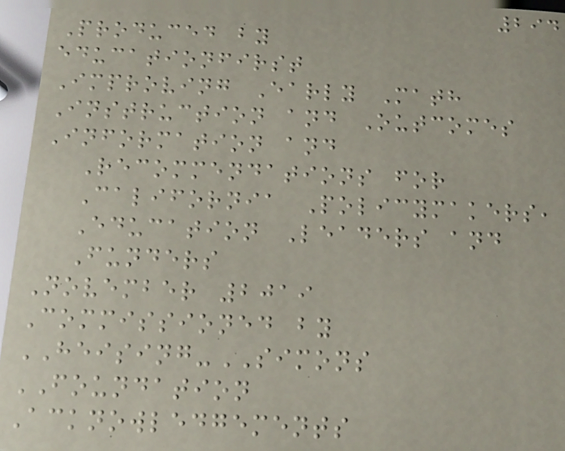294
Produced by
educationfirst
Improving Early Math
Instruction and Outcomes
Information and
Recommendations for
California Policymakers,
Education Leaders and
Funders
November 2019
Commissioned by
HEISING-SIMONS
FOUNDATION
Acknowledgements
